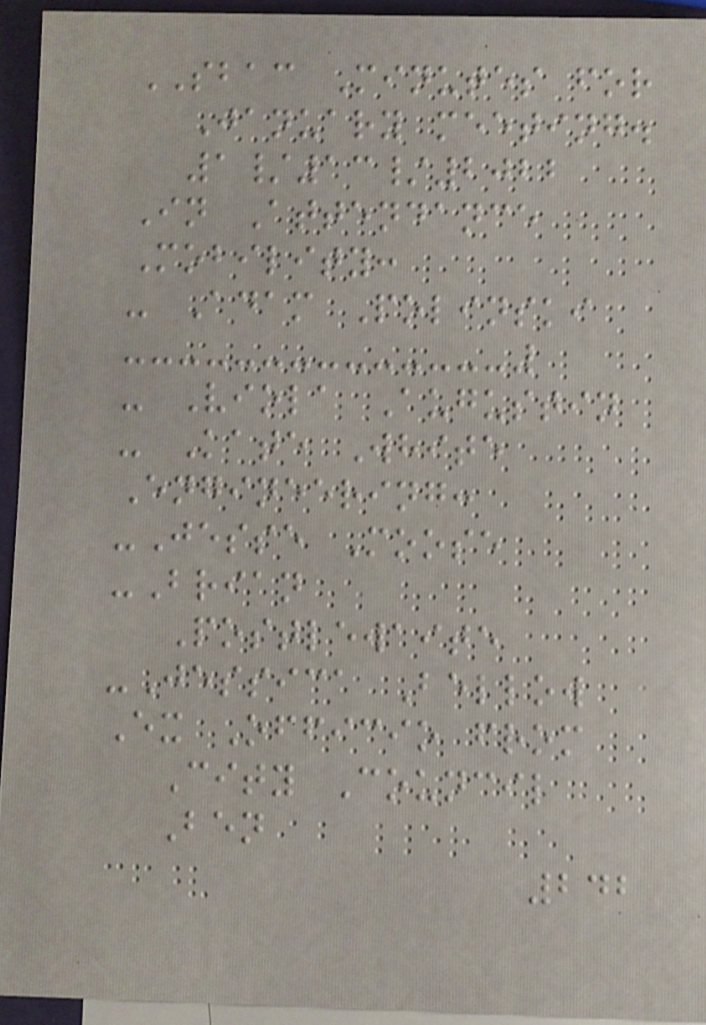SBAC Minutes for
January meeting.
1/13/2022
In Attendance
Mobility:
- Adam Polinski
- Viola Augustin
- Kate White
Engineering:
-Jesse Moose
-Brian
Postlewaite
-Jessica Bellow
Ex Officio from
City Council
Ben
242
